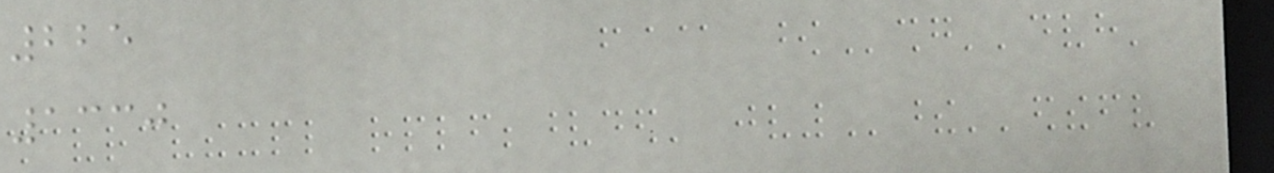225
1330
